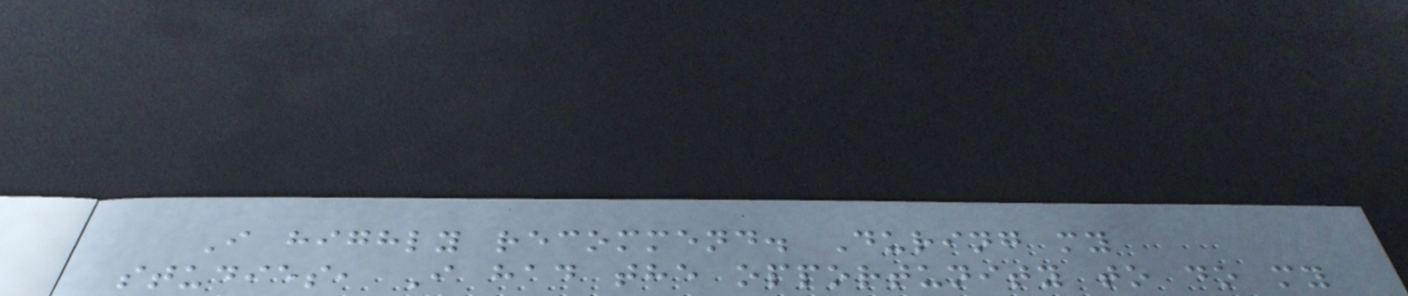I highly recommend. During my
studies, I had the opportunity to do my
